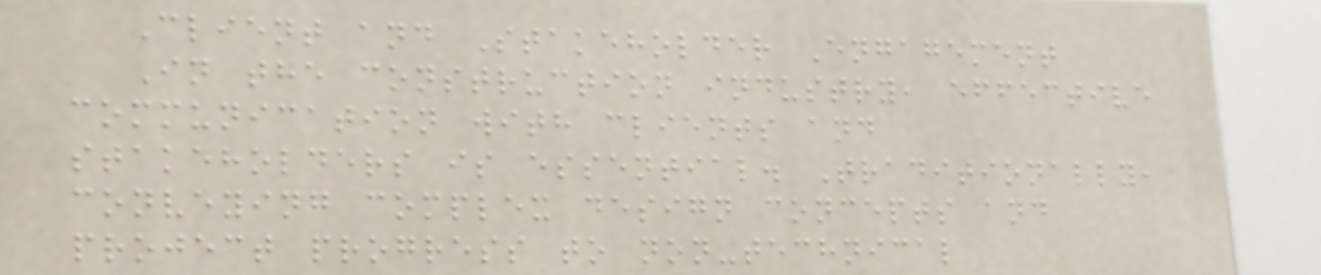Client and Stakeholder Engagement
In the construction industry, effective
communication with clients and
stakeholders is essential. Traditionally,
conveying complex design concepts and
project progress to non-technical
